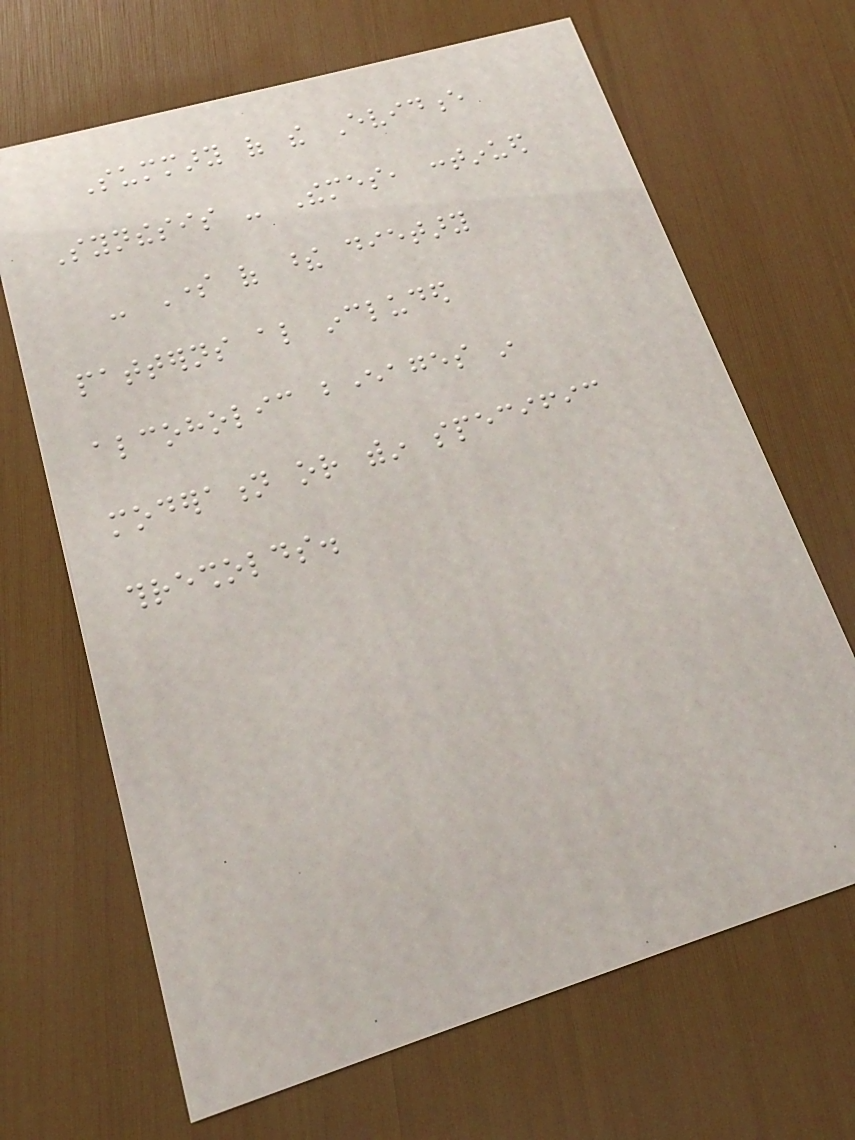Summary of the Evidence
Synthesis - Themes, continued
- Some of these dietary
patterns also included
alcoholic beverages in
moderation or within specific
thresholds.
